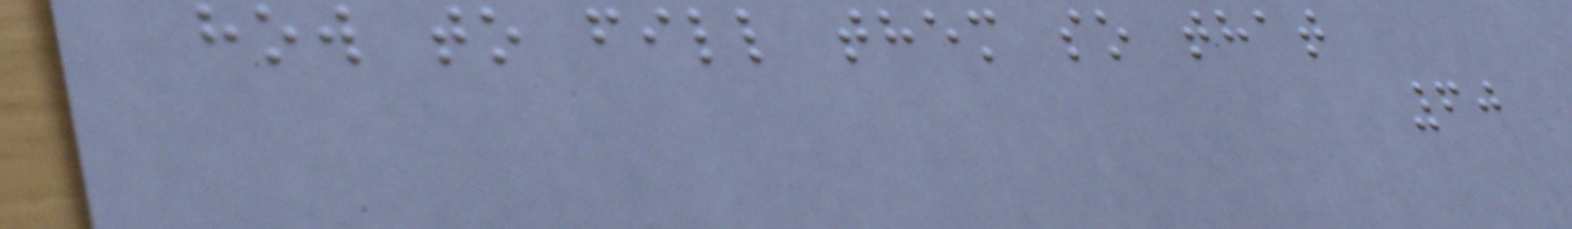how to fill them so that
60
